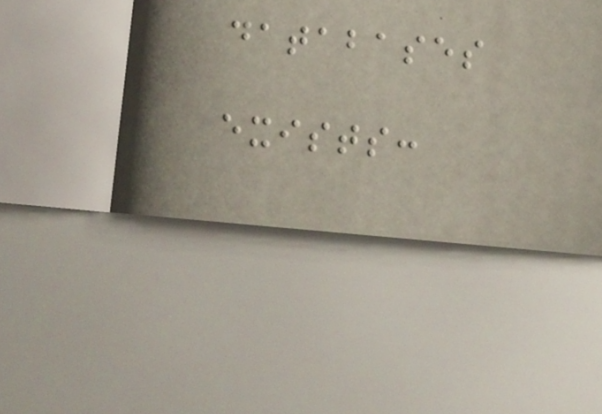databases
exists:
